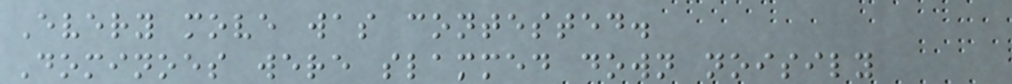Every move was contested.
Dominoes were slammed down noisily
